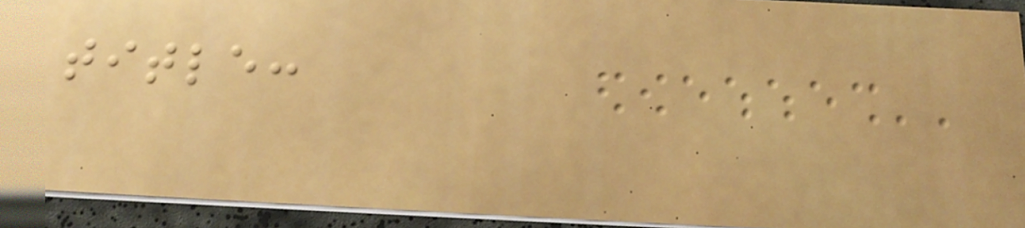title:
